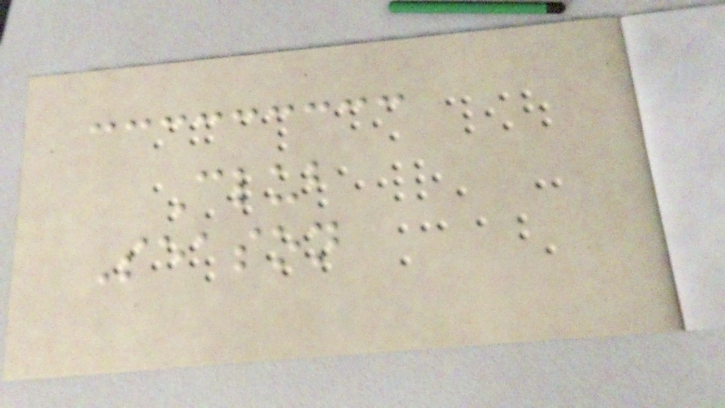Club
Season
